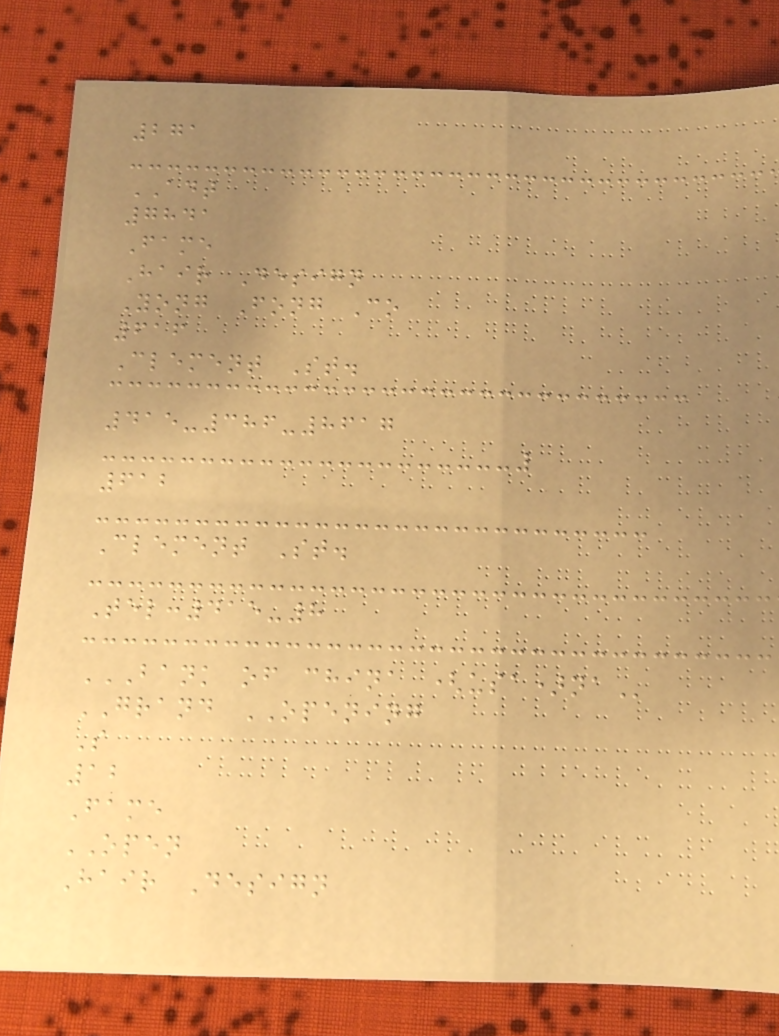271
ADT
7841
Fame
Hair Design
Yong Fong Co
616
Clement St.
415-386-8617
612
Clement St.
Tel:415-8
BANK OF CHINA (USA)NA
GRAND OPENING
S
12
Fame
OPEN
Hair Design
